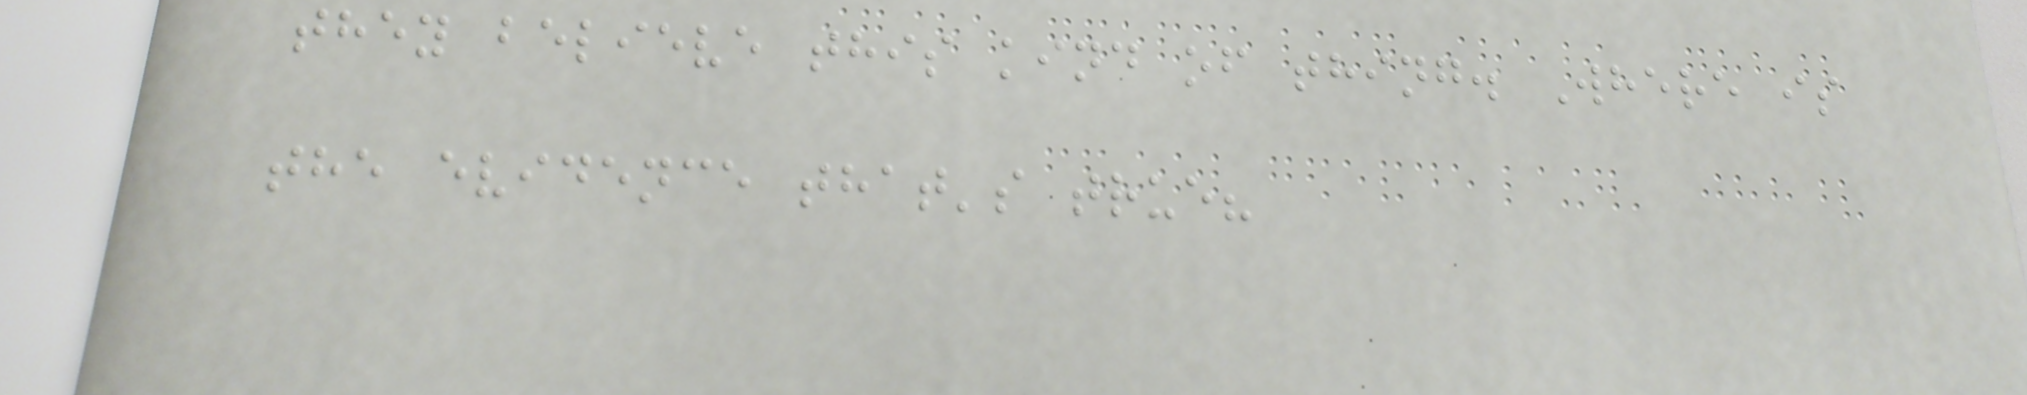they believe this kind of thing. Where is
the evidence that's true?
